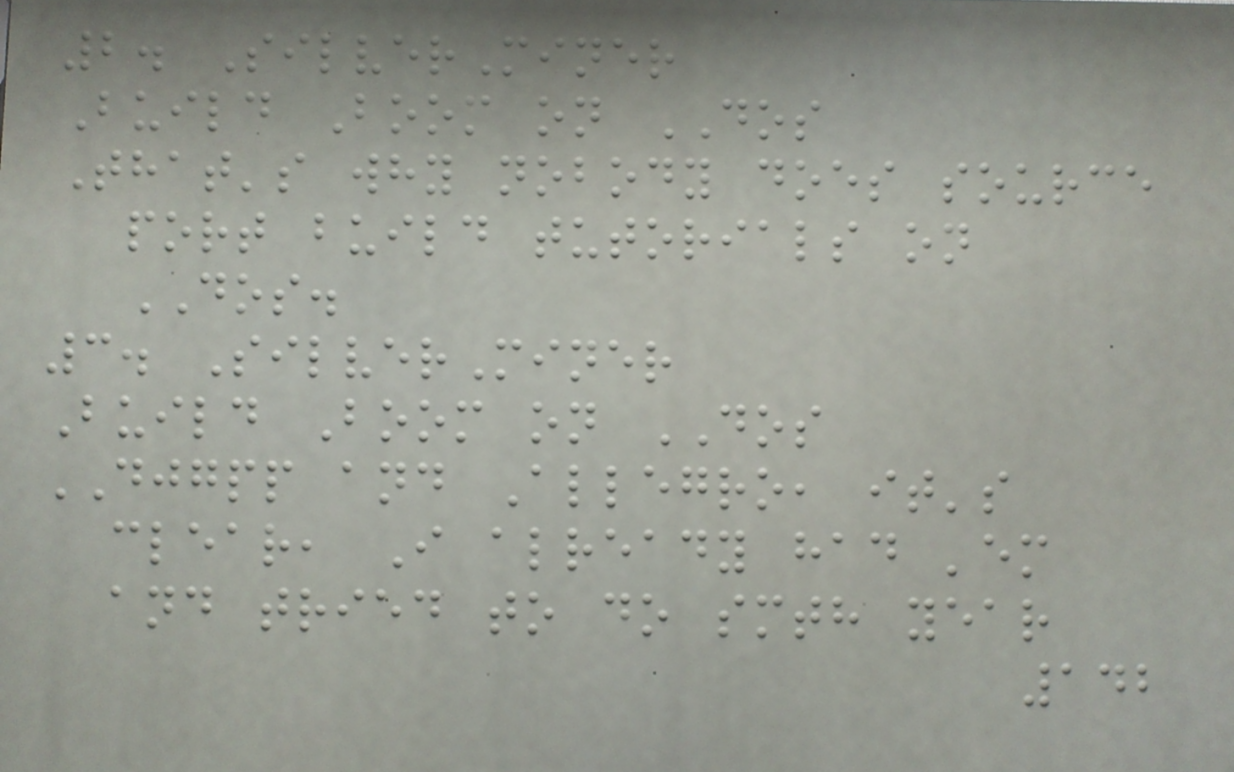2. SilverMiner
Build Boom on DOS
That's why nobody does source
port build tutorials on
DOS.
3. SilverMiner
Build Boom on DOS
DJGPP and Allegro, it's
clear, I already had 'em
and tried to do smth year
142
